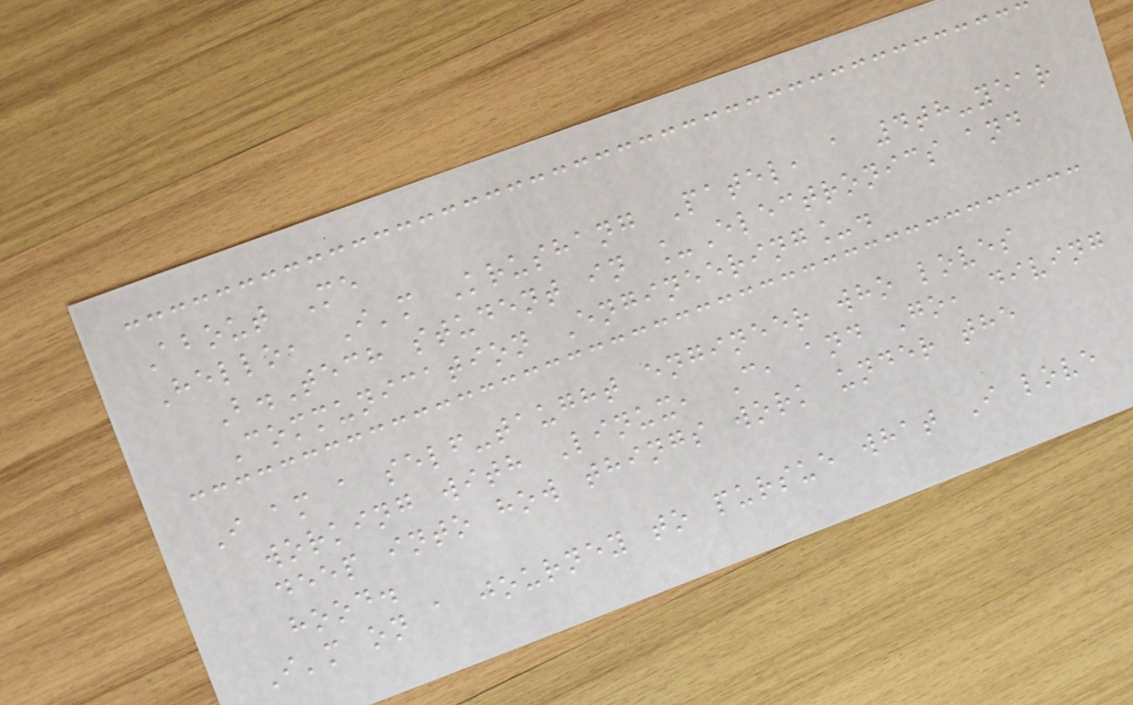About Me
Hello, I'm Krushang Patel, a 4th-year
B.Tech student in _Electronics and
Communication Engineering_.
I am a self-taught engineer who loves
working with Linux, C, and Go, diving
deep into how things work under the
hood.
I'm on a journey to pursue what I love
